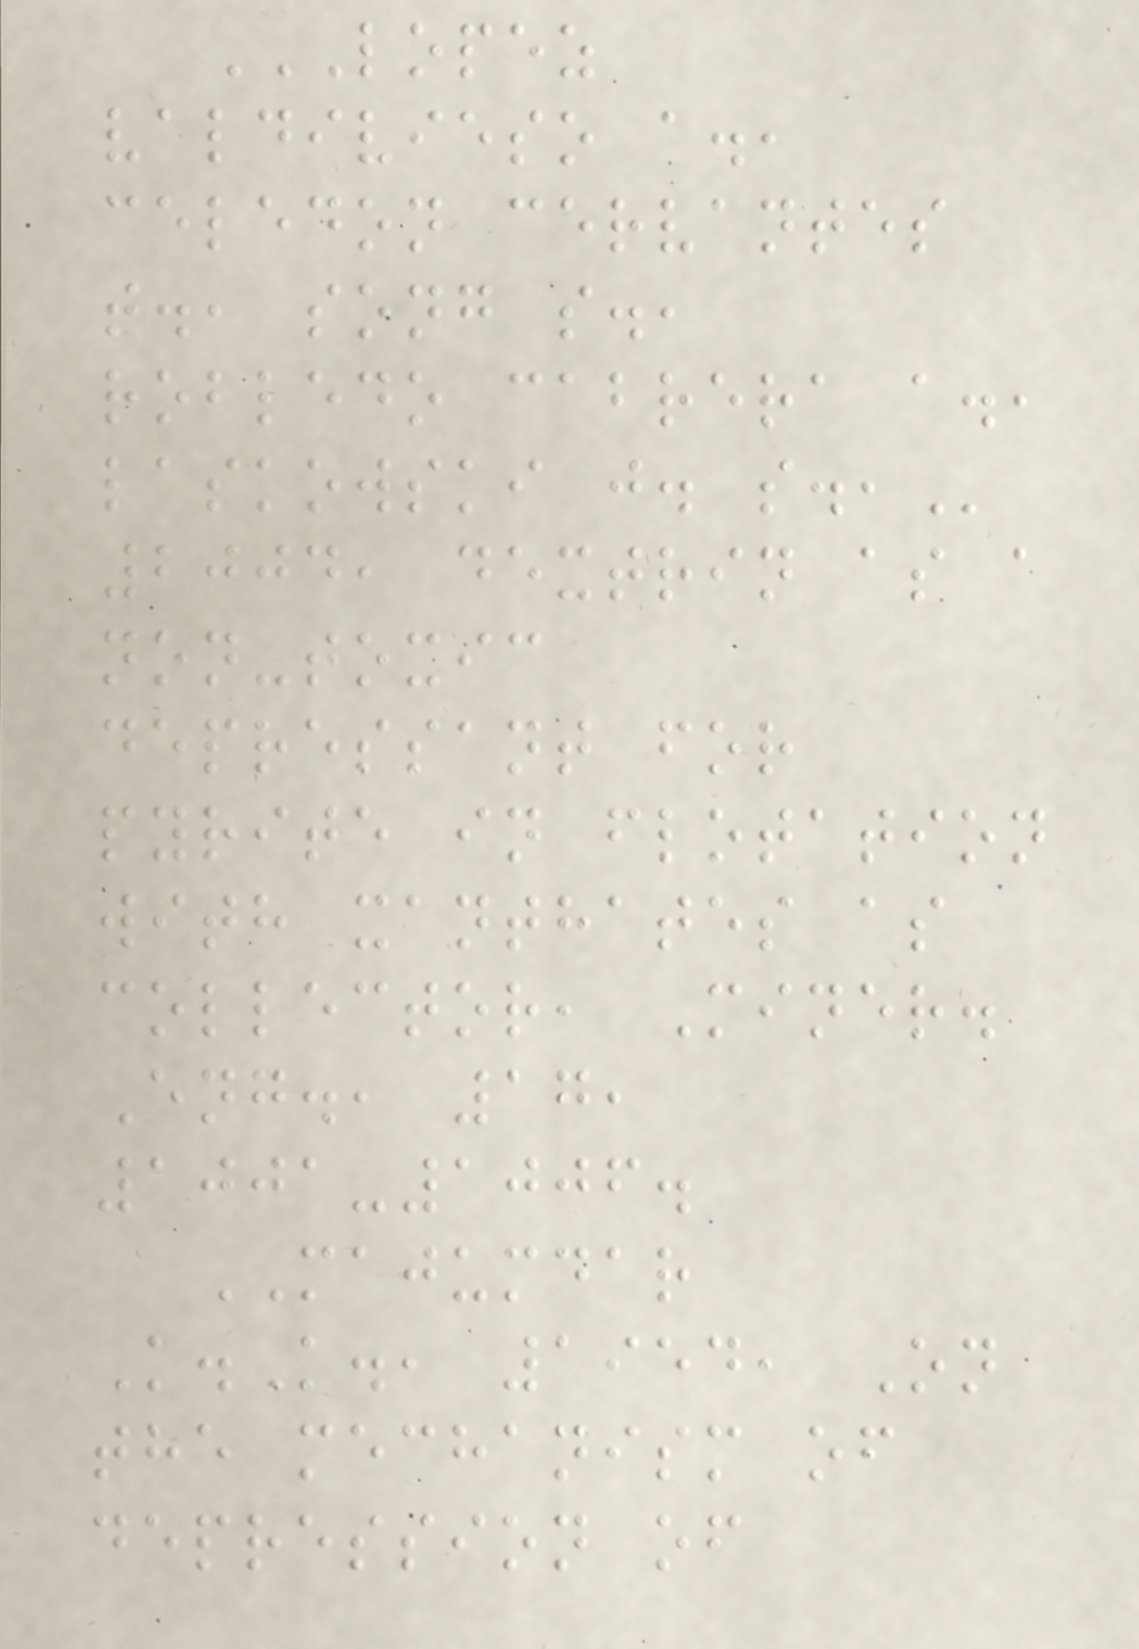LOPEZ
VALDIVIESO A.,
CELEDON CERVANTES
T., SONG S.,
ROBLEDO CABRERA A.,
LASKOWSKI J. S.,
2004, dextrin as a
non-toxic
depressant for
pyrite in flotation
with xanthates as
collector, Miner.
Eng., 17,
1001-1006.
MAJUMDAR
K.K., 1954, On
the mechanism of
depression of
